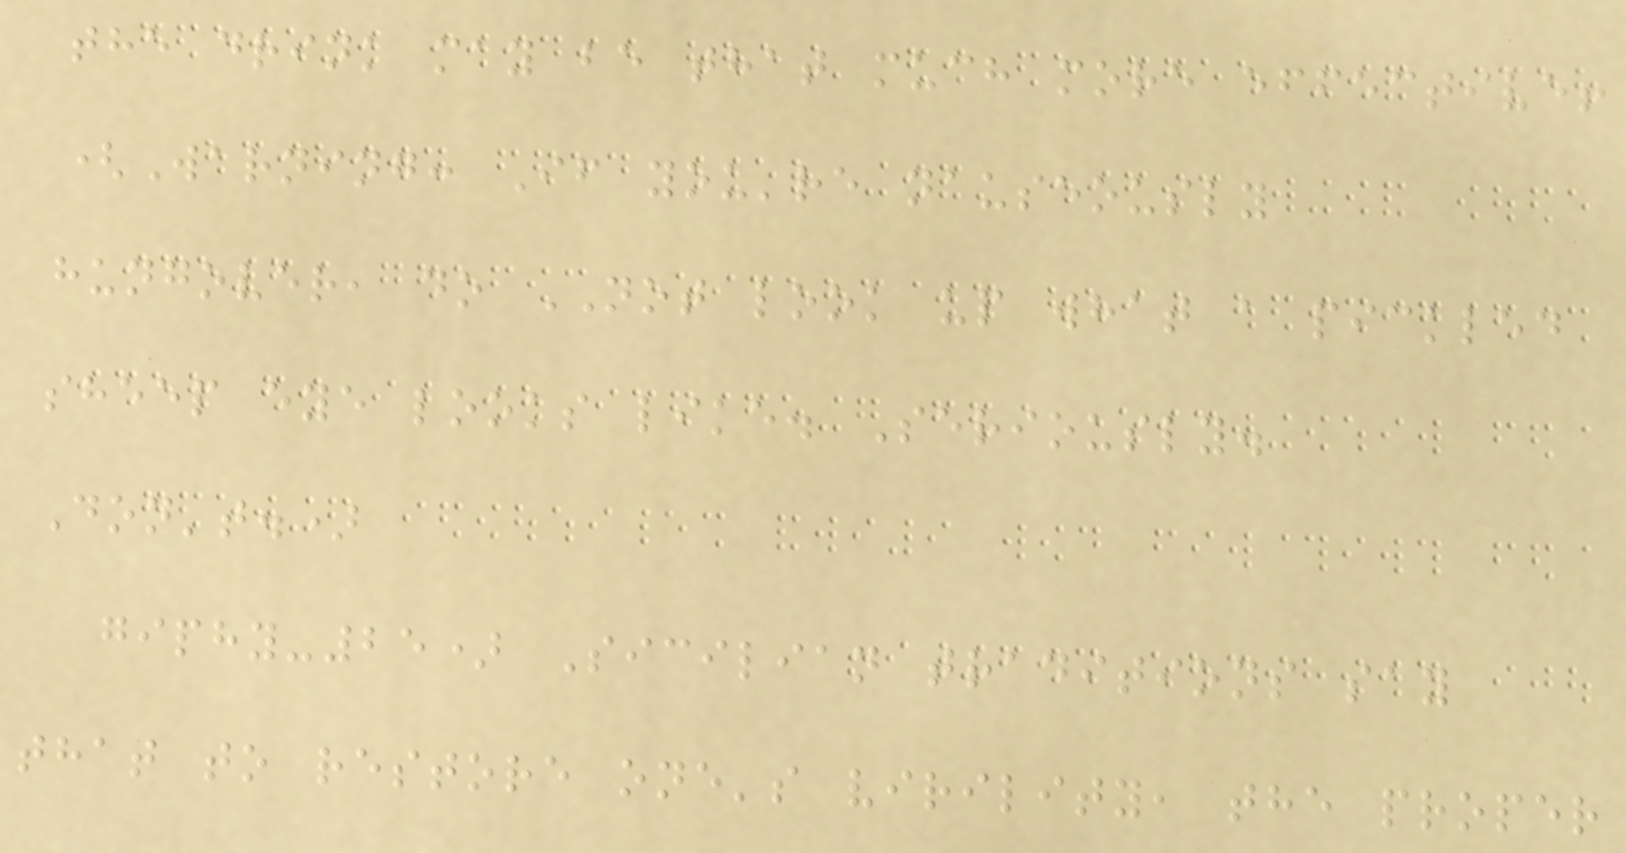the drink may be that much more effective!
(Warning: If you're nauseously
hungover, do NOT look up what a pickled
sheep eye looks like. Seriously.
Don't.)
giphy-25) Sicilian traditions say
that to restore one's virility, the proper
